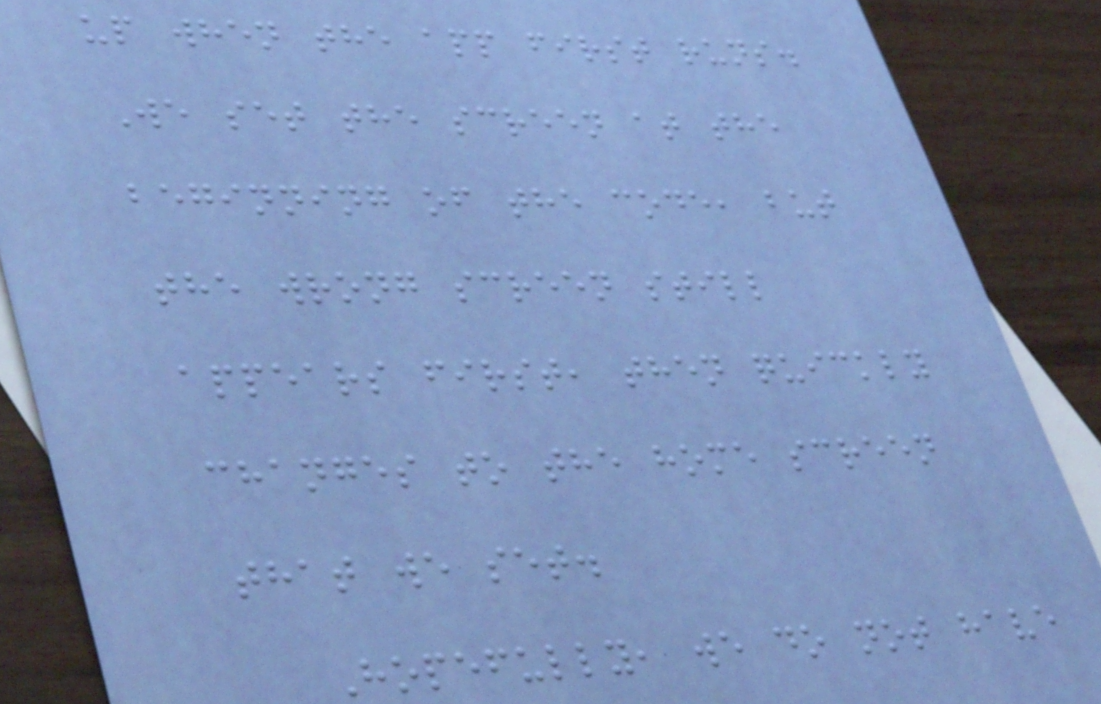up when the app first runs.
We set the screen at the
beginning of the code, but
the wrong screen still
appears first, then quickly
changes to the home screen
that we set.
Hopefully, we do not have
